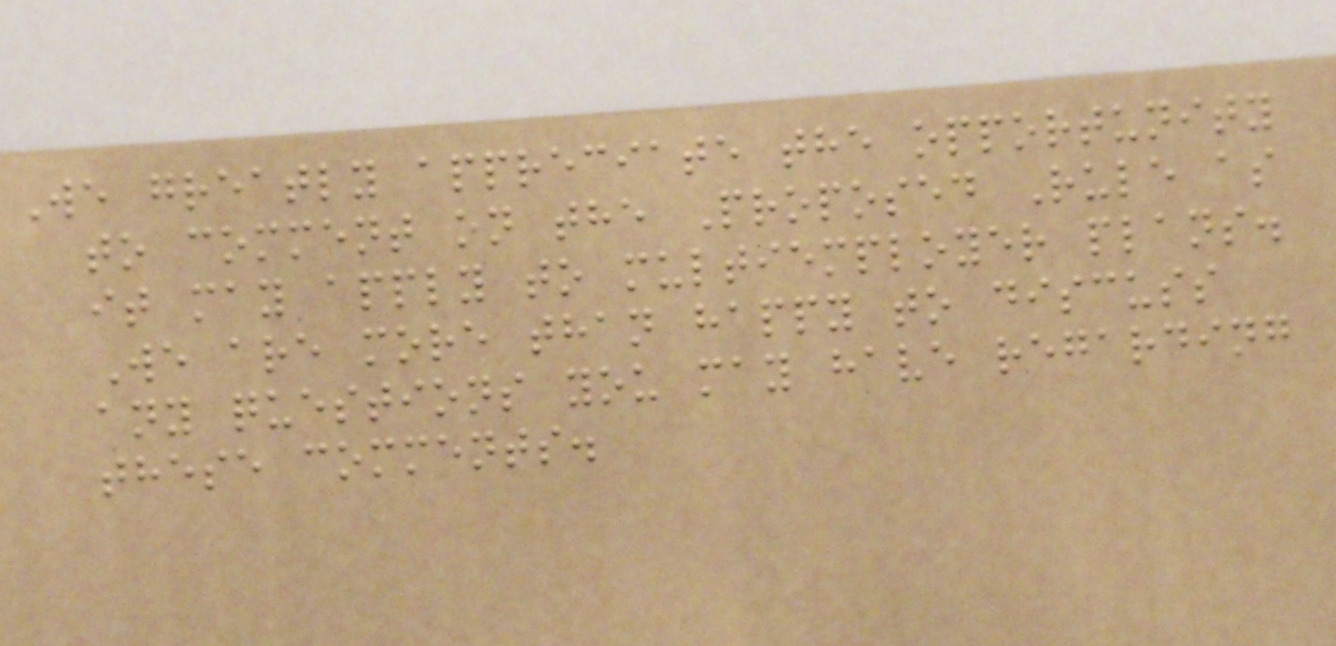We greatly appreciate the opportunity
to comment on the Proposed Rule as
it may apply to multiemployer plans.
We are more than happy to discuss
any questions you may have regarding
these comments.
